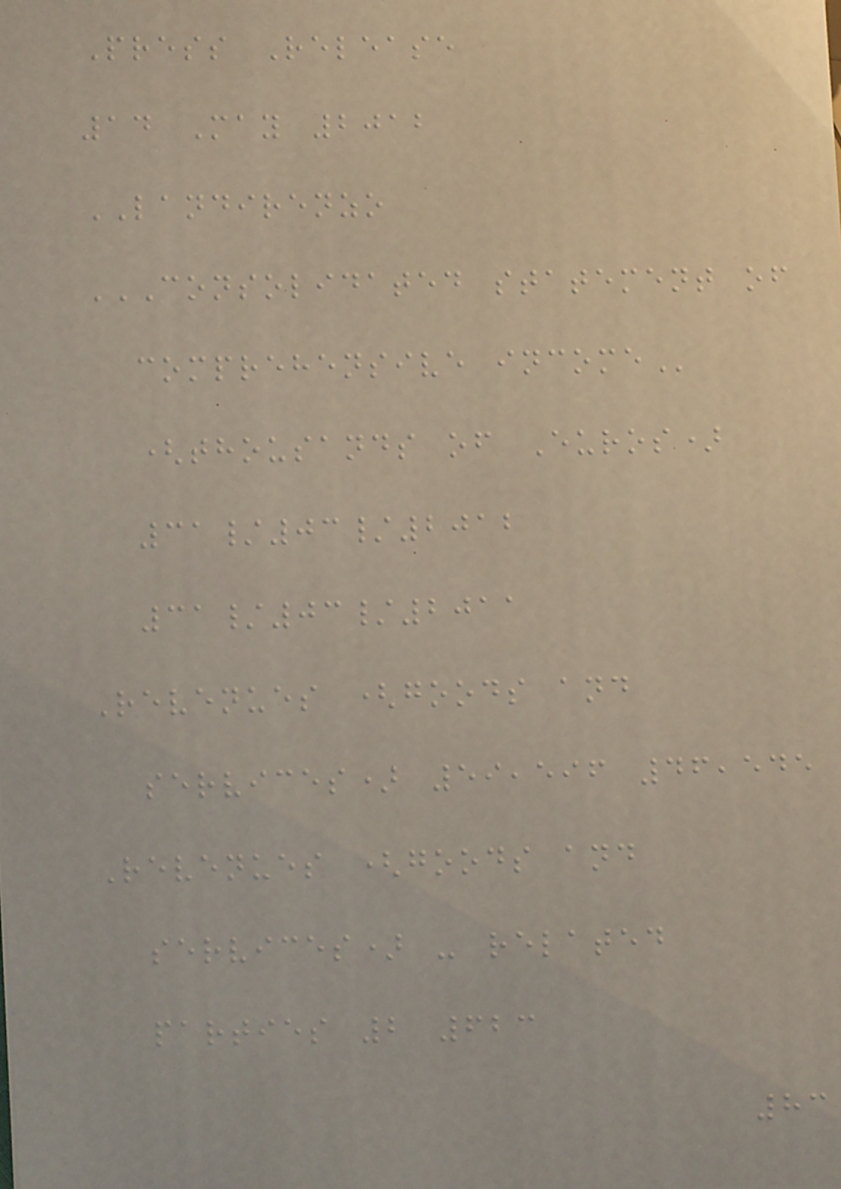Press Release
14 May 2012
LANDIRENZO
CONSOLIDATED STATEMENT OF
COMPREHENSIVE INCOME
(thousands of Euros)
31/03/2012
31/03/2011
Revenues (goods and
services) 59,596 46,545
Revenues (goods and
services) - related
parties 2 623
83
